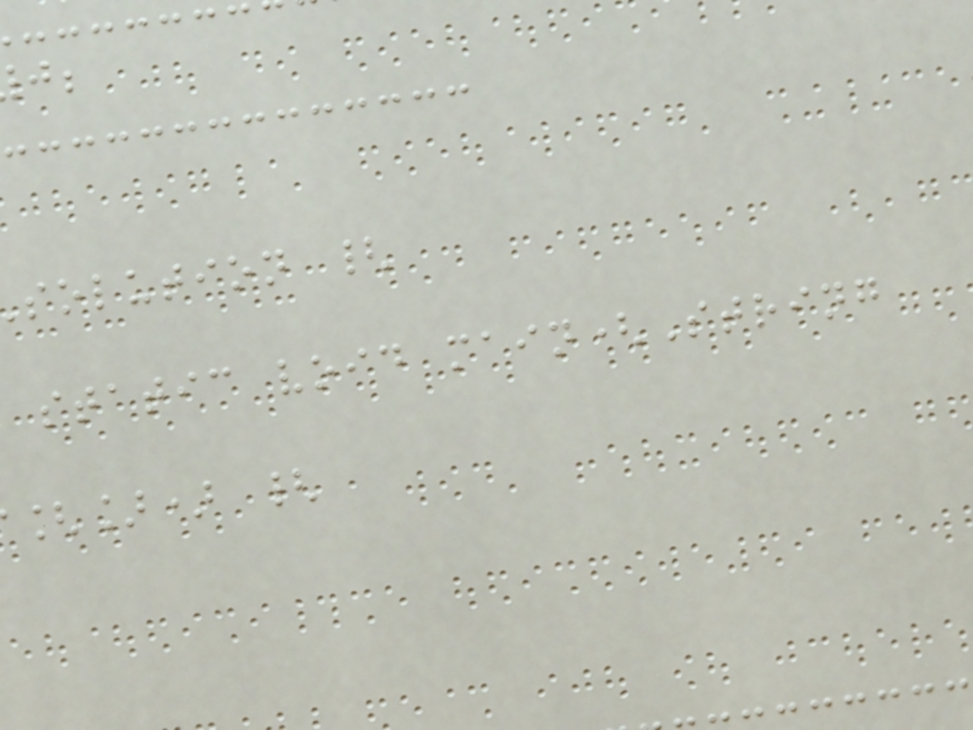solution {
static void main(String
[]) {
